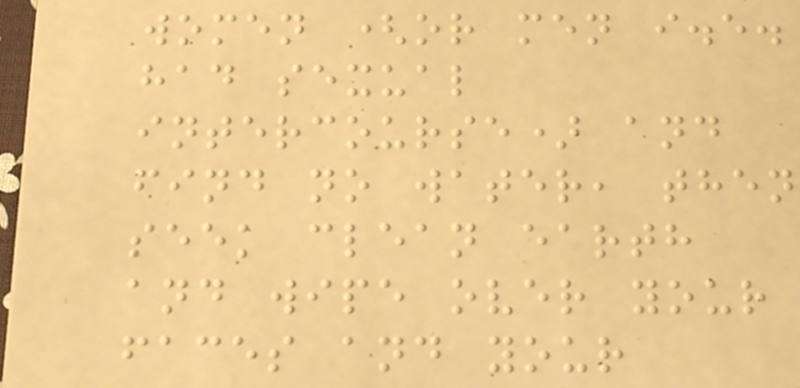women (or men i.e.
had sexual
intercourse) and
find no water, then
seek clean earth
and wipe over your
faces and your
